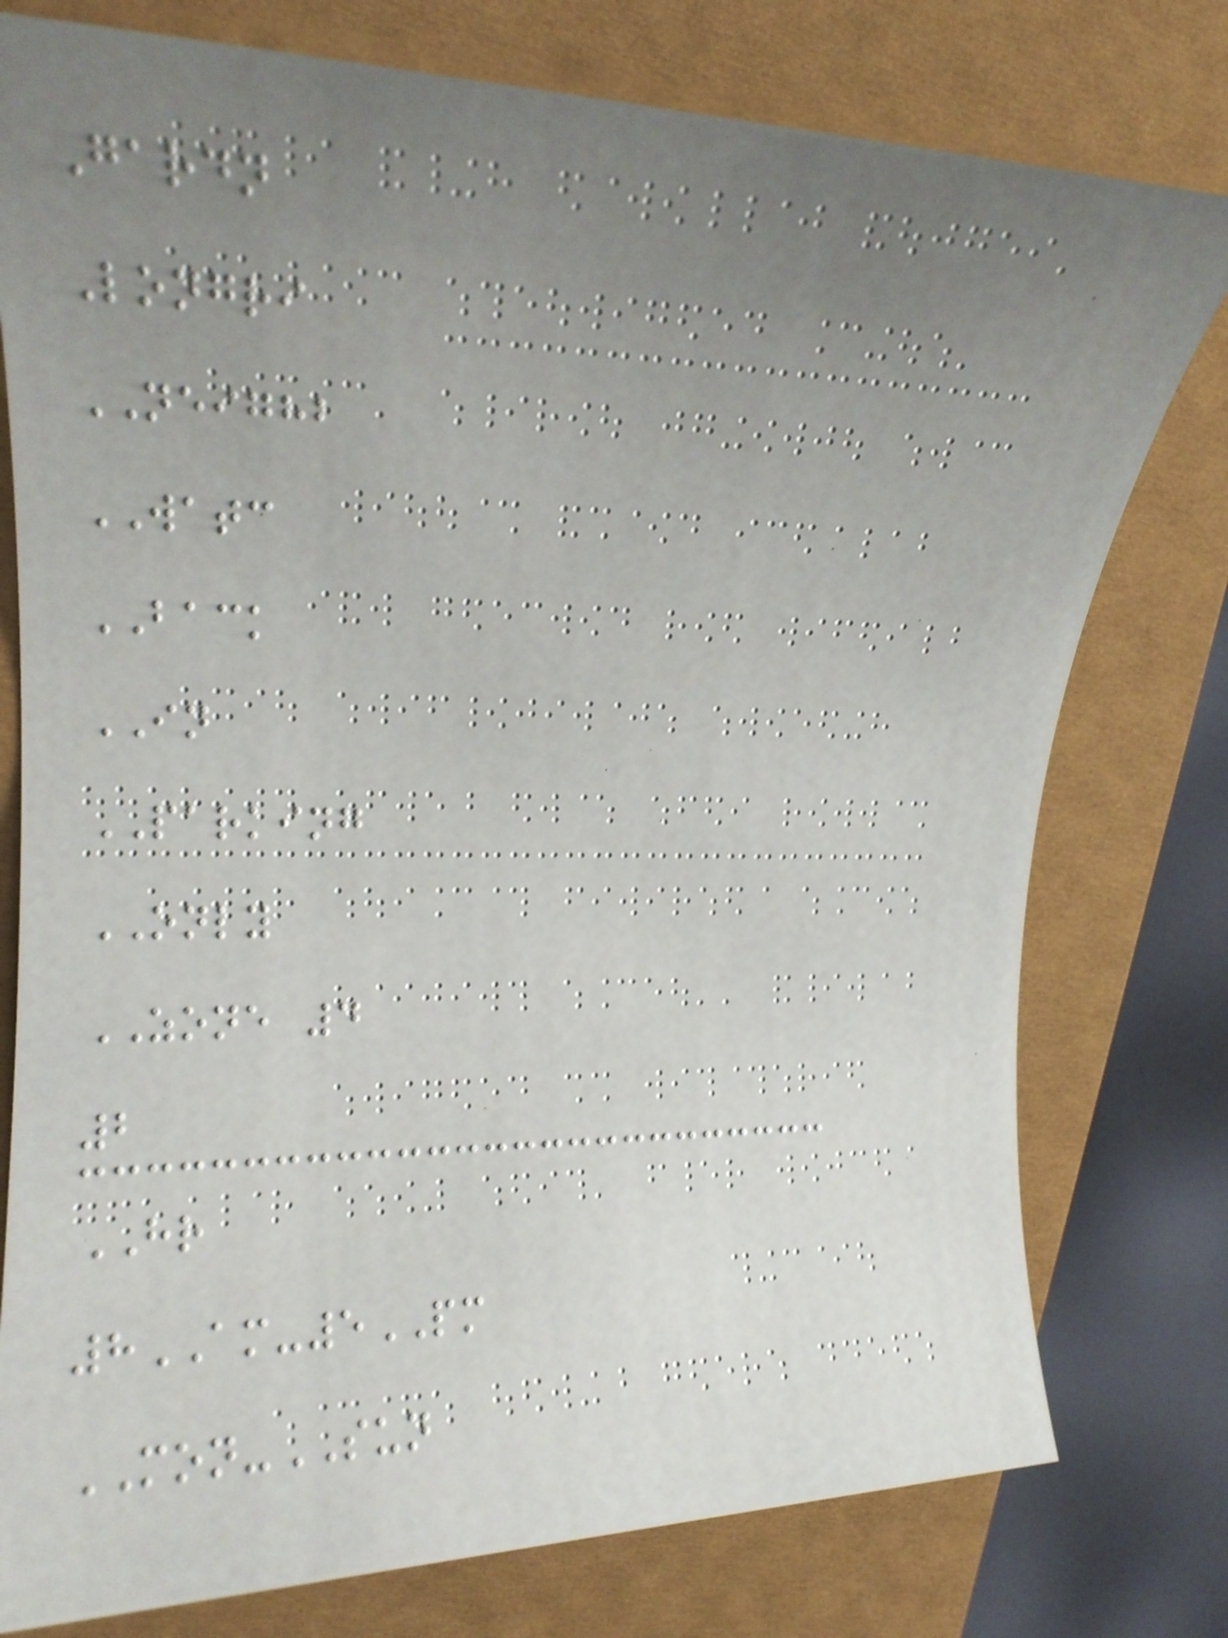Gardn
Longri
NEIGHB
WATC
BACK
IN
PARKING
ONLY
ZONE 4
2
HR
8AM-5PM
MON-SUN
